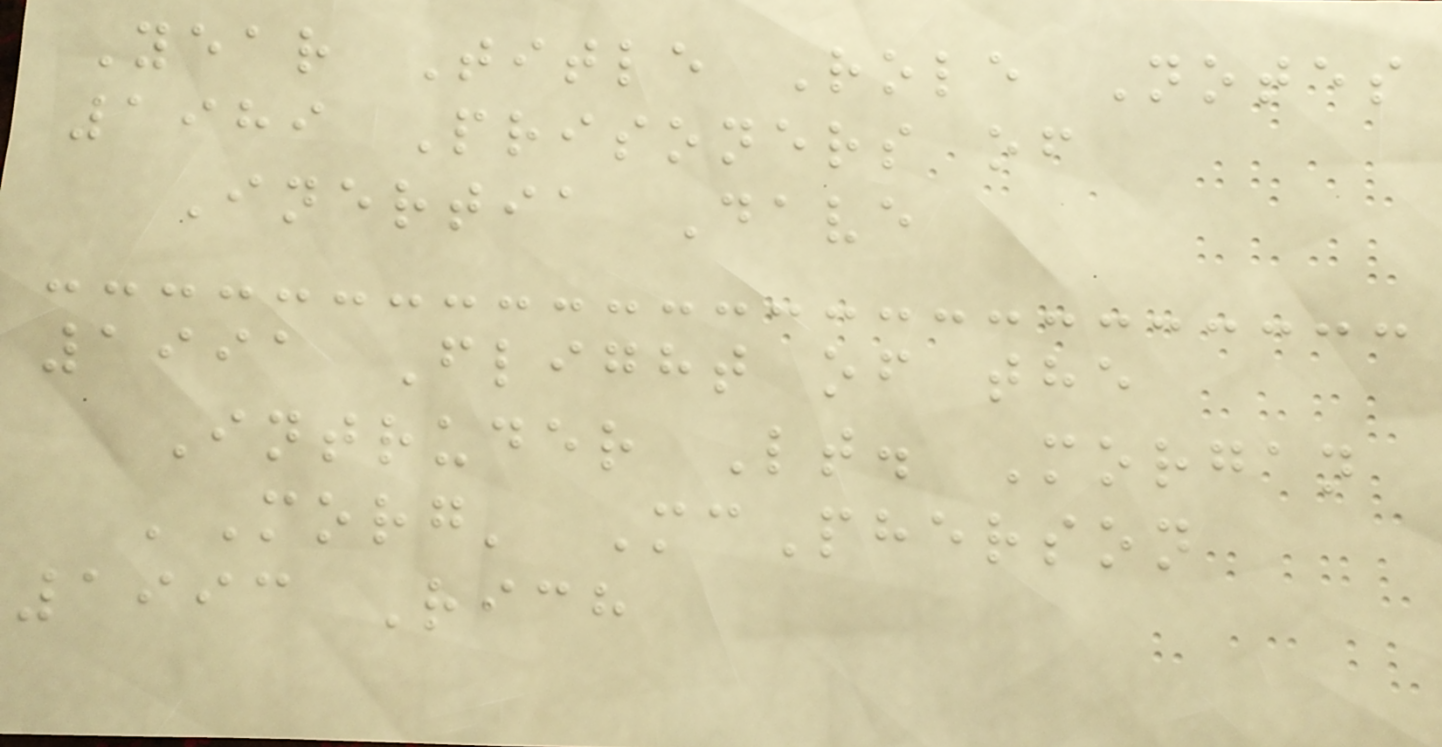Year Title Role Notes
1989 Prisoners of
Inertia Dave
1991 Flight of the
Intruder Lt. Morgan
'Morg' McPherson
1993 Rich
